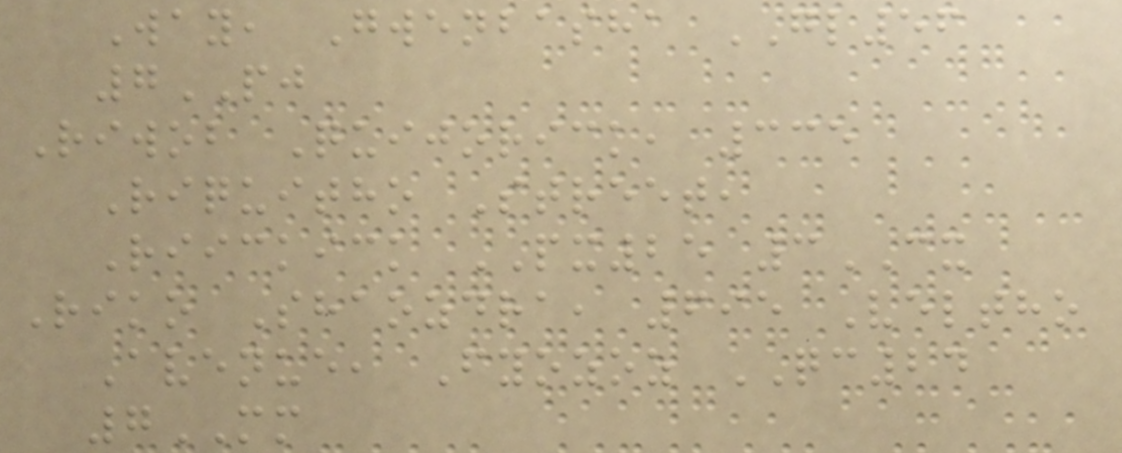Way, Gwenbasha GL56
7PJ
Riwob Quijorick, 335
Riquitho Street,
Riickick PX25 3CX
Riko Shaozdra, 695 Veltho
Avenue, Fyozoz QC24
7MM
